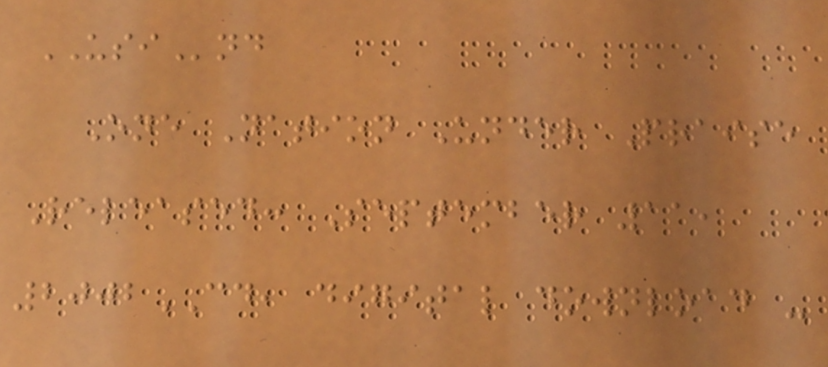USInd
One Nation Under Praise
Released: September 11,
2002CD, digital download -
